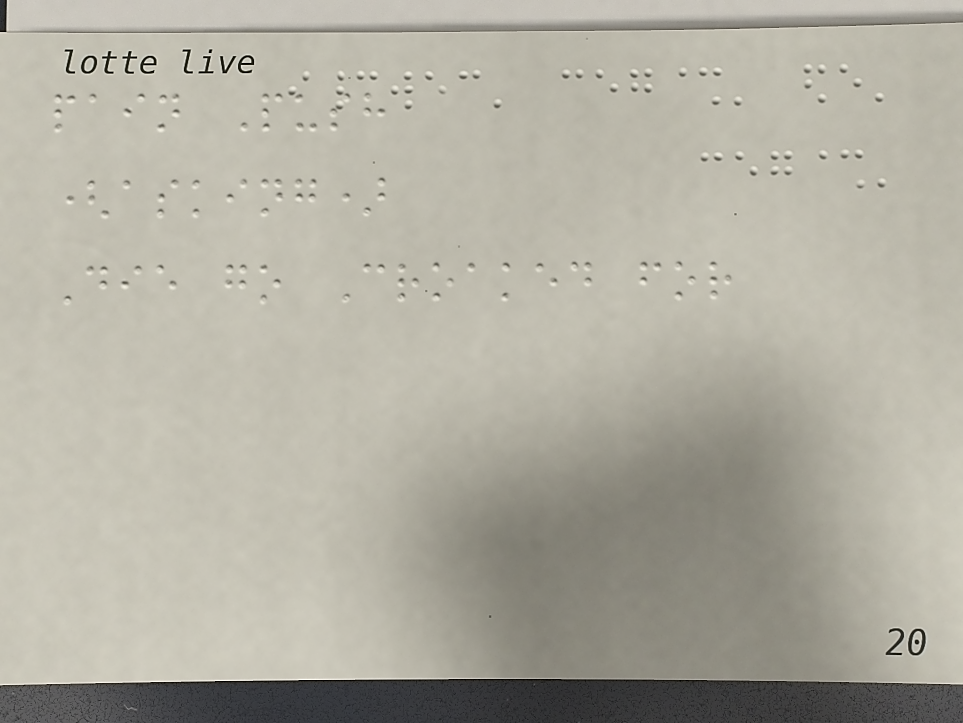pain Push
(asking)
Die go Croaked for
